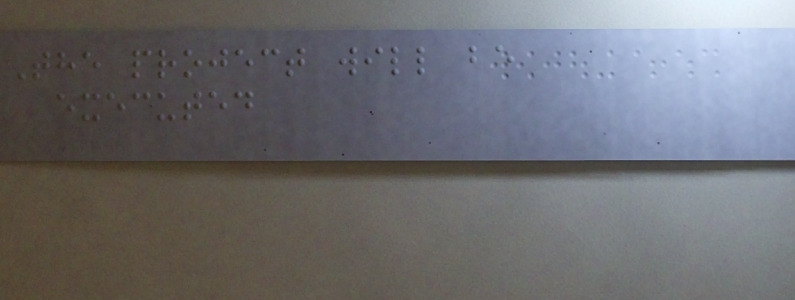The project will be
executed
